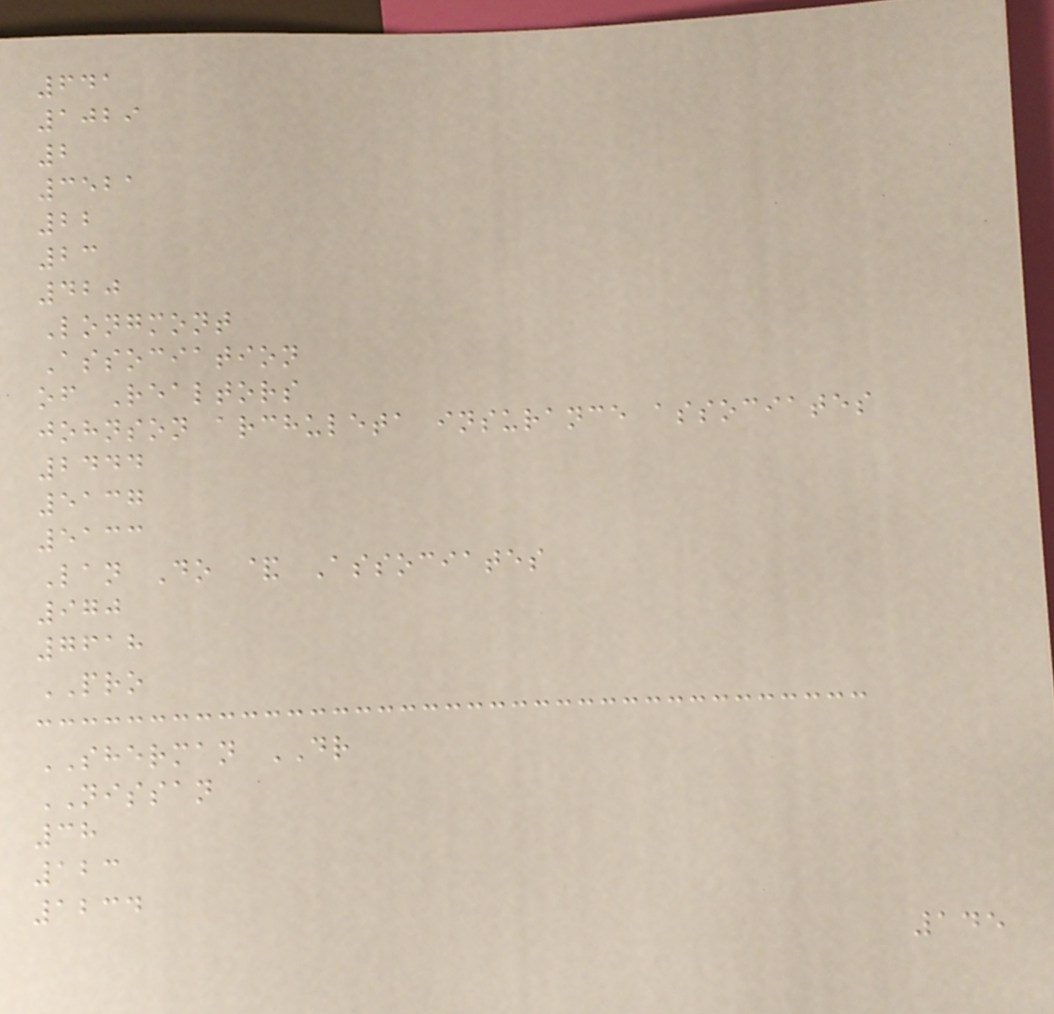641
1029
2
3521
22
23
420
Longmont
Association
of Realtors
johnson archuleta insurance associates
2444
5137
5133
Lan Do & Associates
970
7618
PRO
SHERMAN DR
NISSAN
38
123
1234
145
